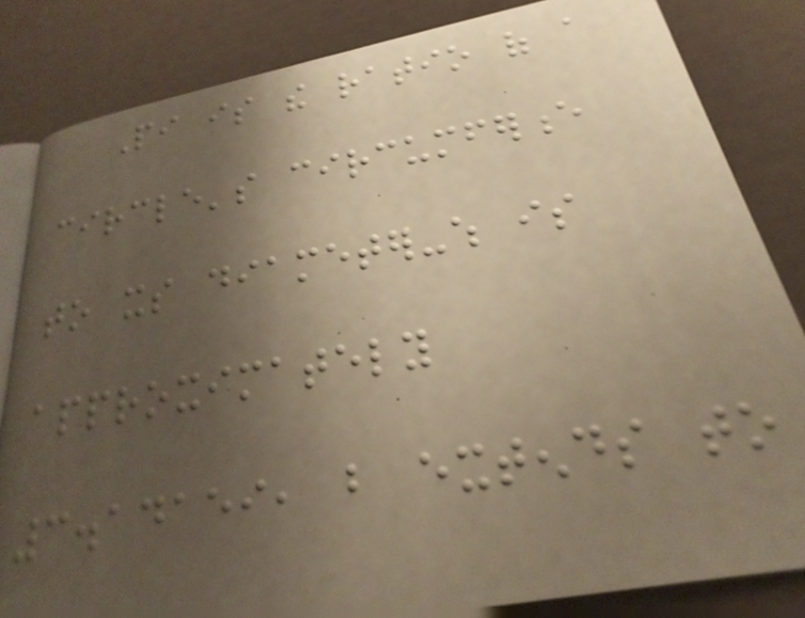Pi is the ratio of a
circle's circumference
to its diameter-which is
approximately
3.14159, but extends to
